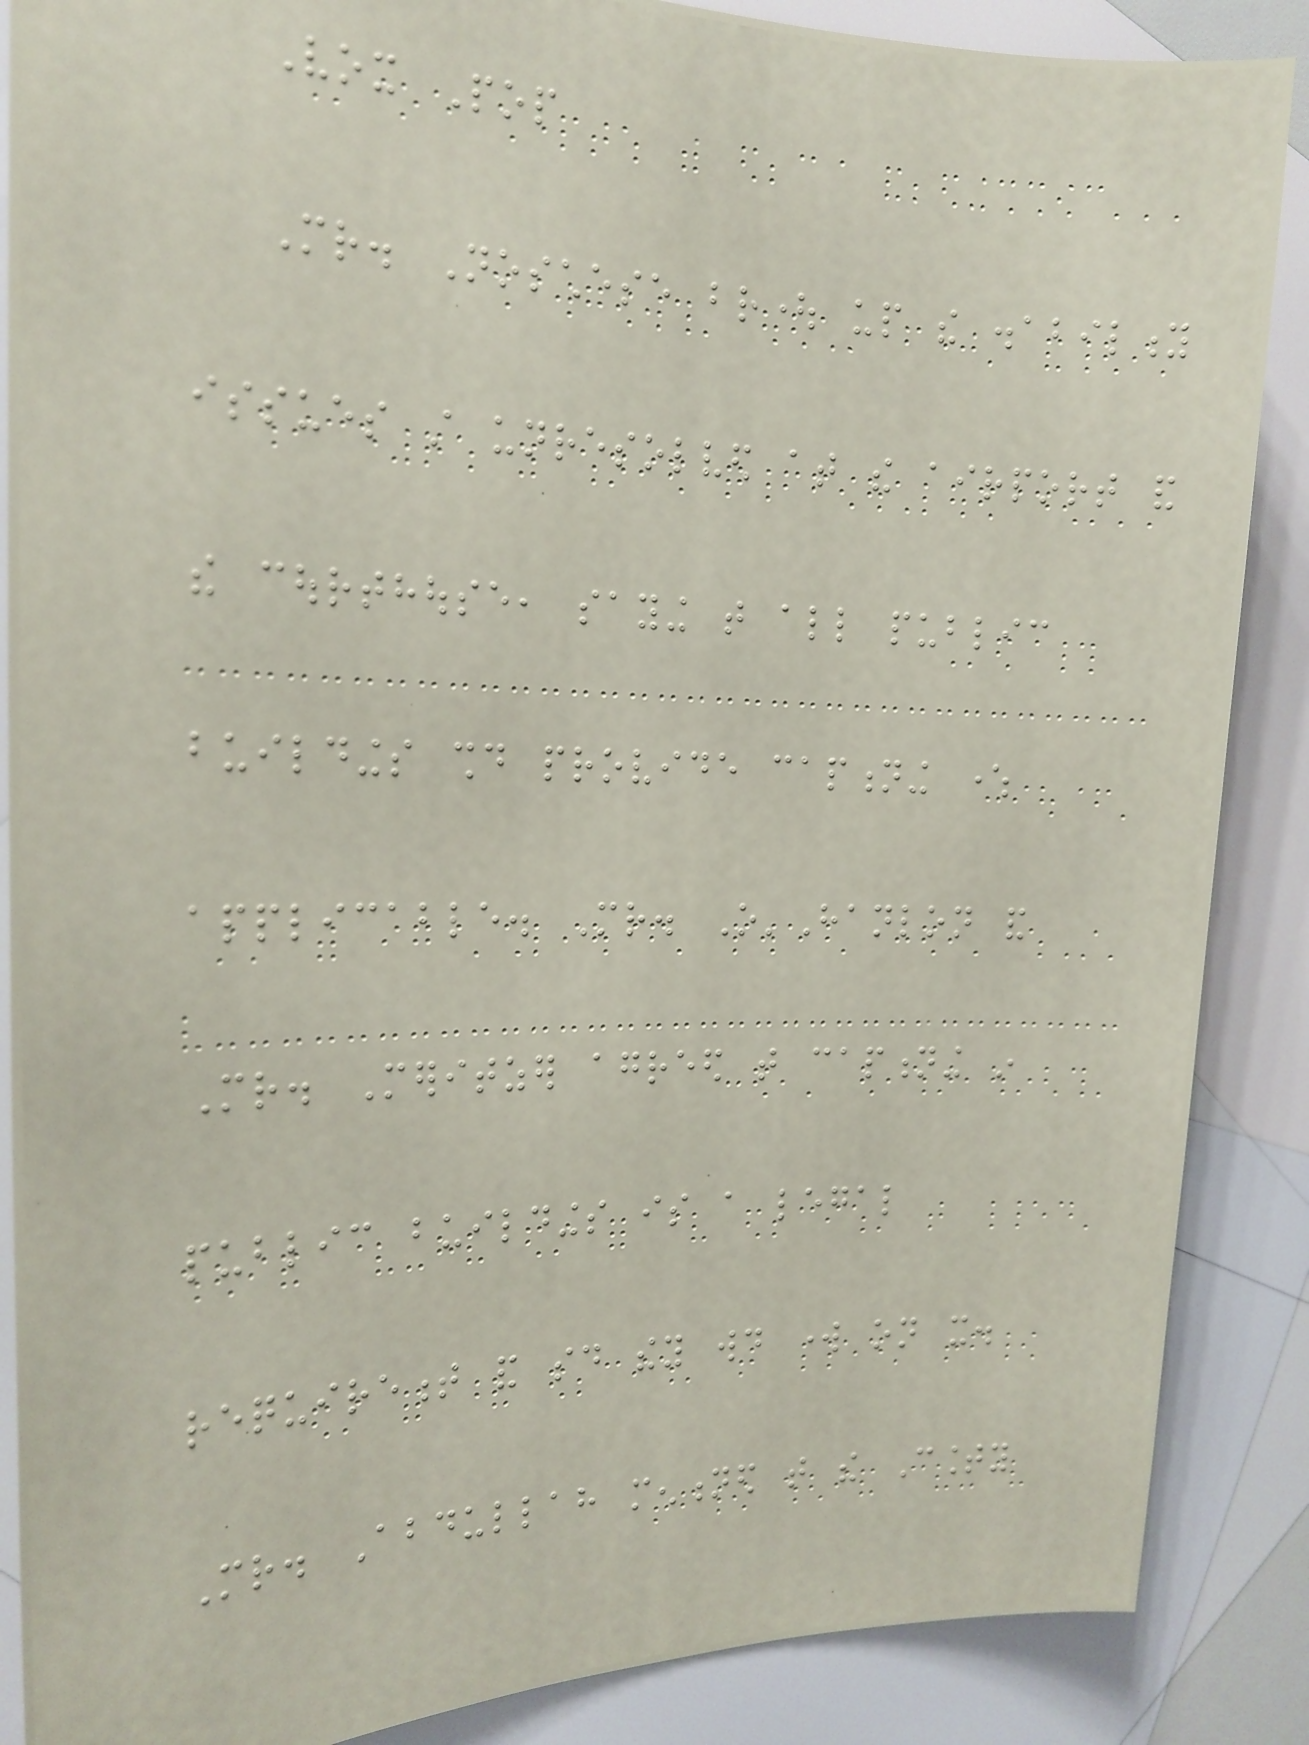Vox Pop
Mr. Noschese brought up the disability
issues still unresolved at the airport and
the courthouse, saying that all public
buildings should provide captioning where
applicable. Mr. O'Hanlon and
Mr. Meritzer agreed that captioning in
public buildings is a legal
requirement and said they would work on it.
Mr. Abdullah mentioned that the County
